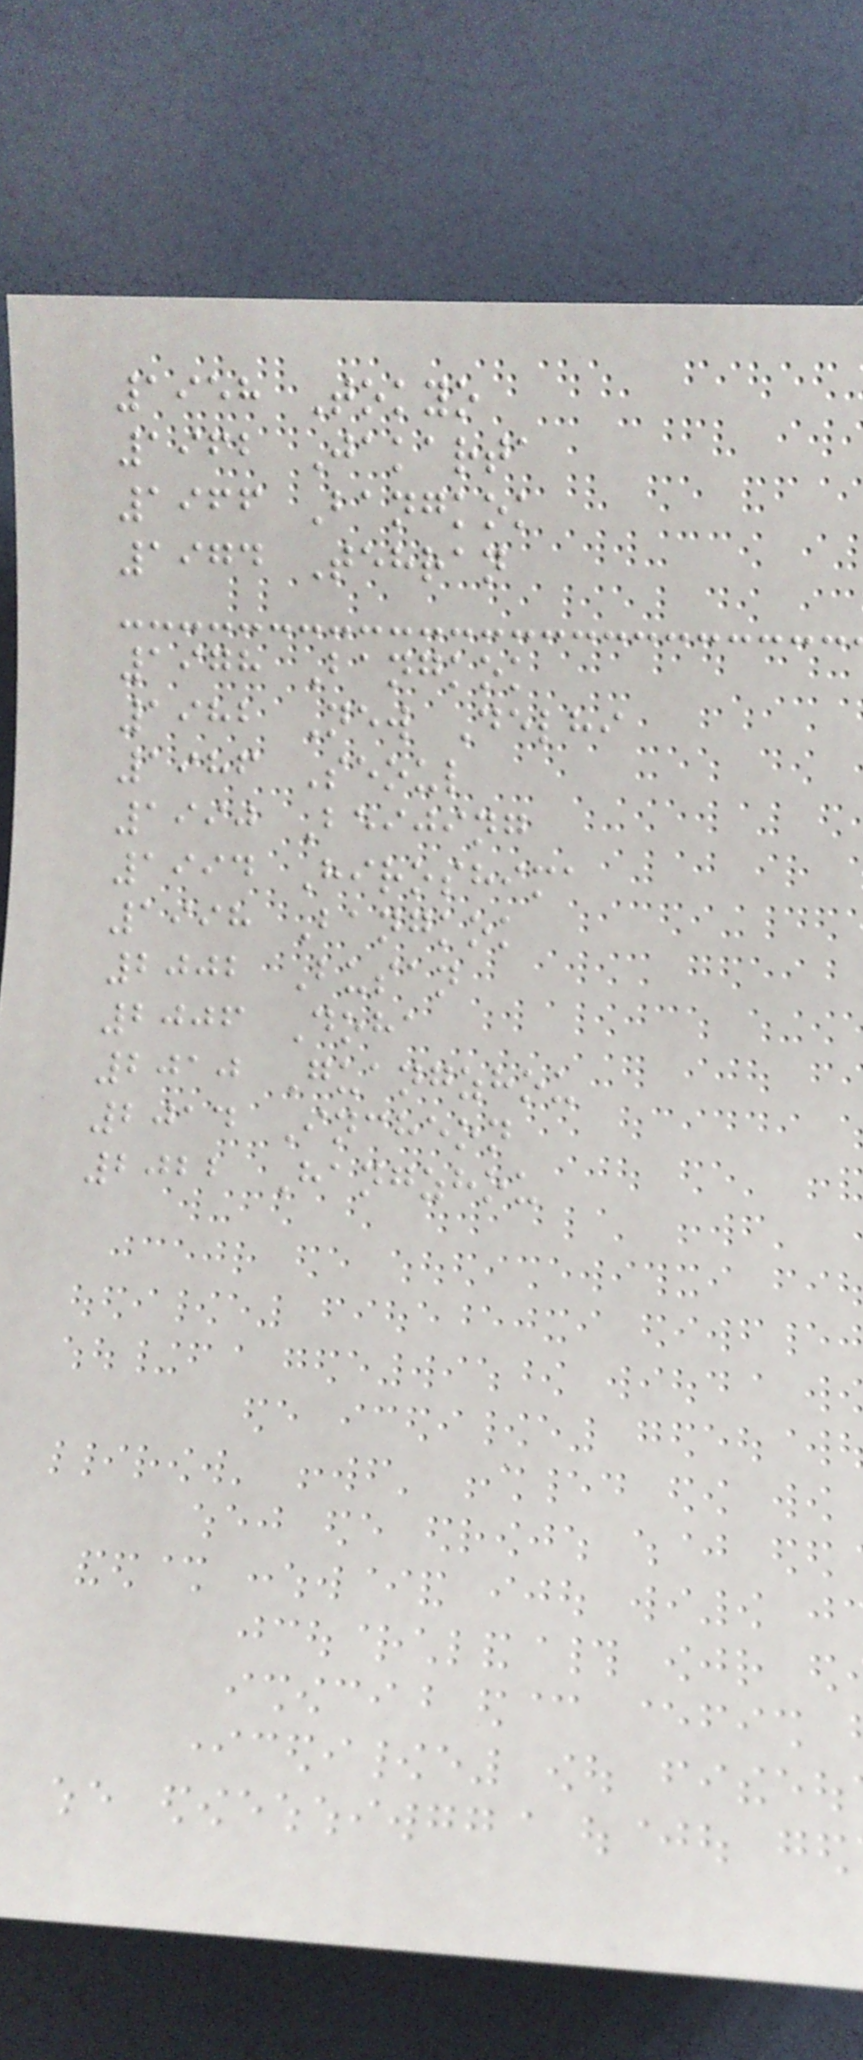1958 Tokyo
1962 Jakarta
1966 Bangkok
1974 Tehran
1978 Bangkok
1982 New Delhi
1986 Seoul
1990 Beijing
1994 Hiroshima
1998 Bangkok
2002 Busan
2006 Doha
2010 Guangzhou
2014 Incheon
2022 Hangzhou
